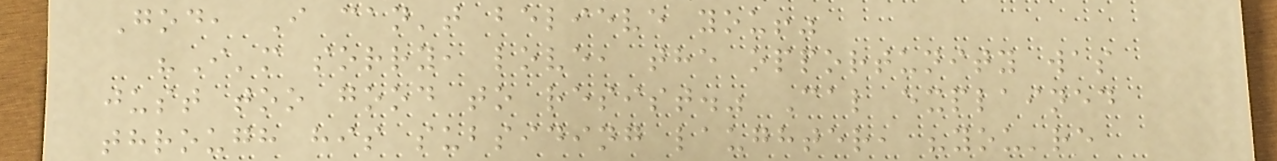God, I can't believe you!"
"I'm sorry, love, the opportunity was
just too good to resist." Cal explained
through his subsiding laughter, "you're
